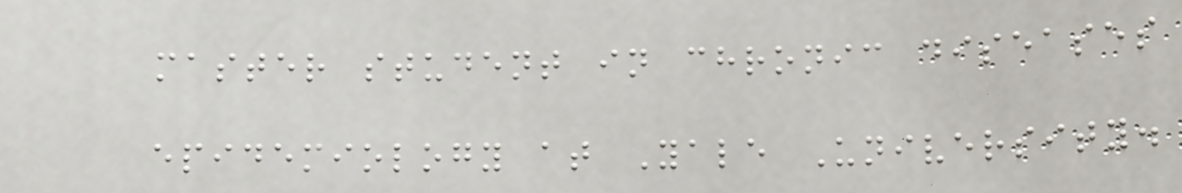master student in chronic diseases
epidemiology at Yale University.
